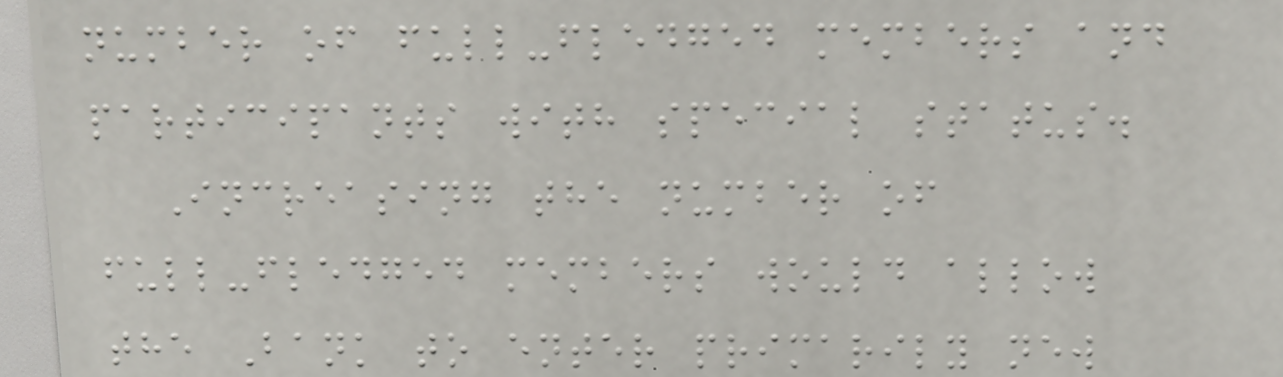number of full-fledged members and
participants with special status.
Increasing the number of
full-fledged members would allow
the Bank to enter primarily new
